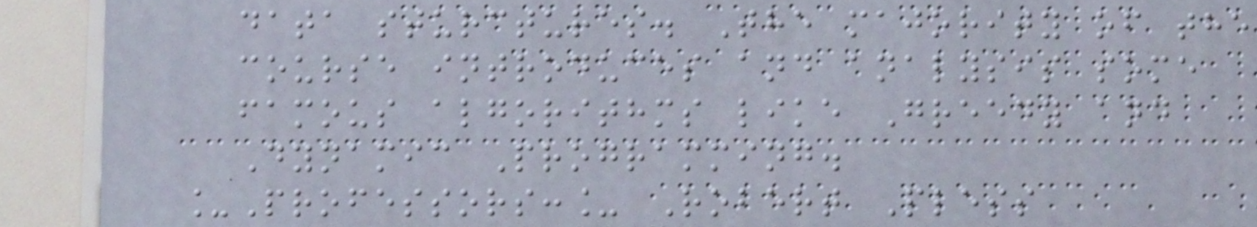data sturctures. The majority of the
course introduces and analysis some
famous algorithms like Greedy and
Dynamic Programming.
_Professors:_ Robert Pless
